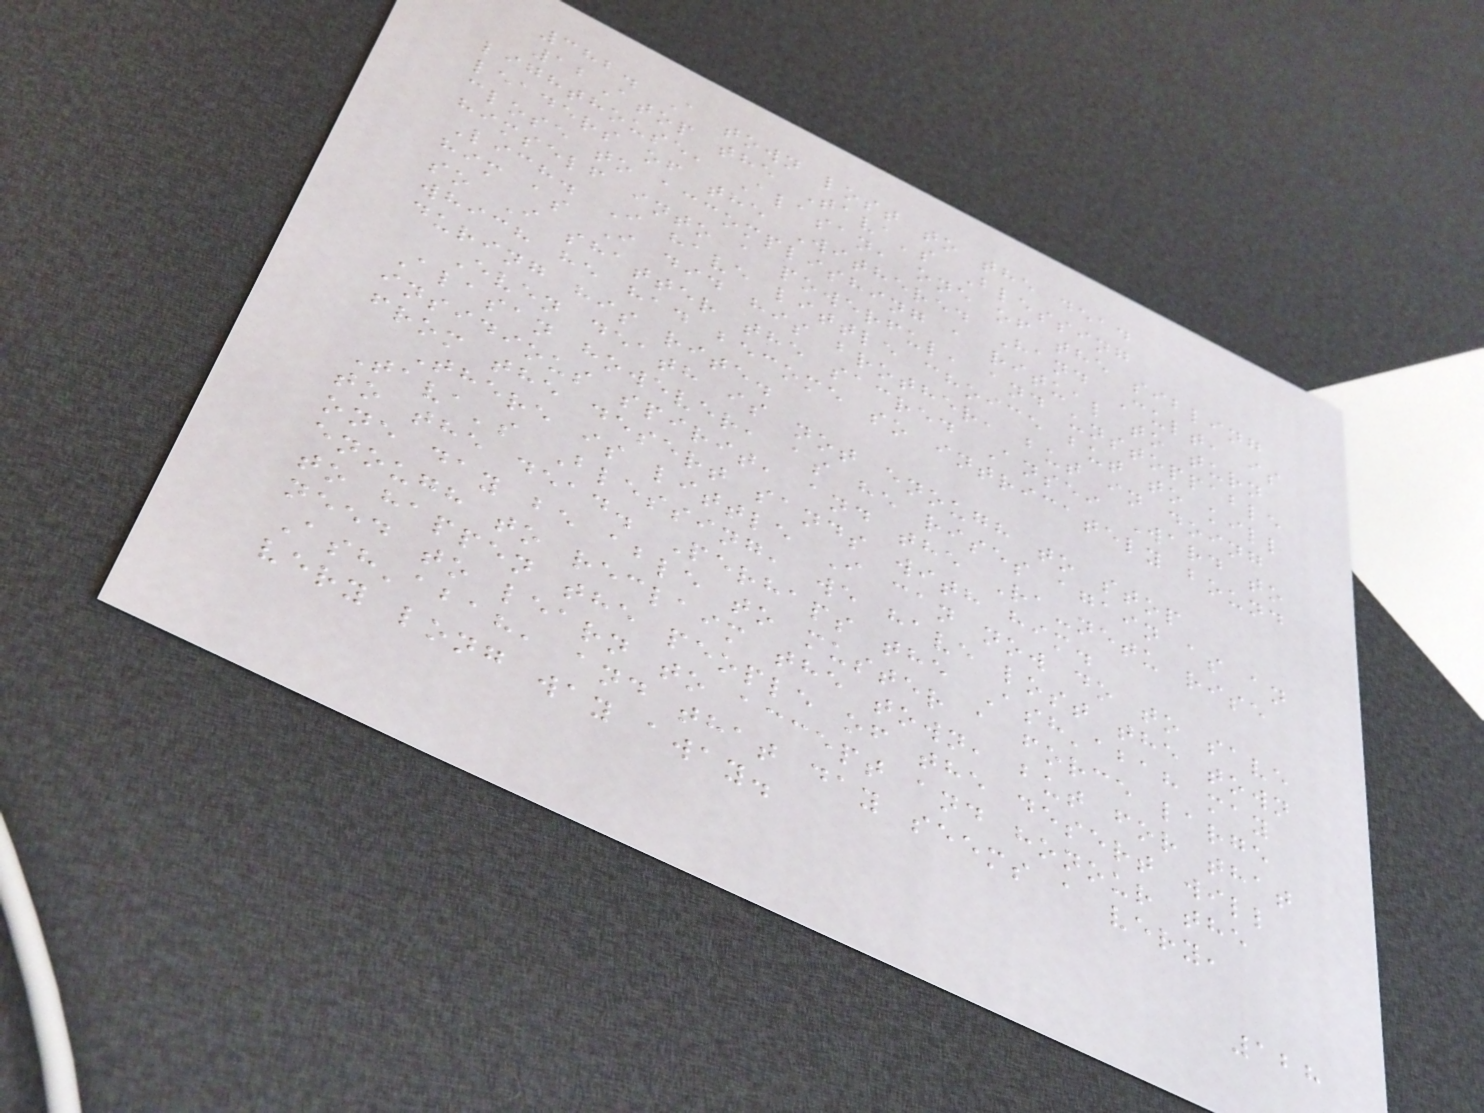382. A town lost to the dead
12Atop the Tava's Blessing
lighthouse, Alasan, one of the sibling
leaders of the Withered Hand Cult, is
close to accomplishing a ritual to turn
himself into a powerful, and unstoppable
Lich. I have little choice but to kill
him as I did his brother, but in doing
so I shatter the sacred Ansei Ward to
which he had become so intricately bound
during his rite.
Even death is not enough to stop
Alasan however, as he rises again as an
insidious spirit, and the Ra-netu rise
from the desert sands with him.
There is little I can now do to save
Tava's Blessing, we have lost the town
to the dead. Perhaps the Ash'abah may
one day be able to muster a force large
enough to reclaim the town, but for that
to happen the people of the desert will
need to learn to accept and honour the
Ash'abah, and that day seems a very,
very long way away.
128
